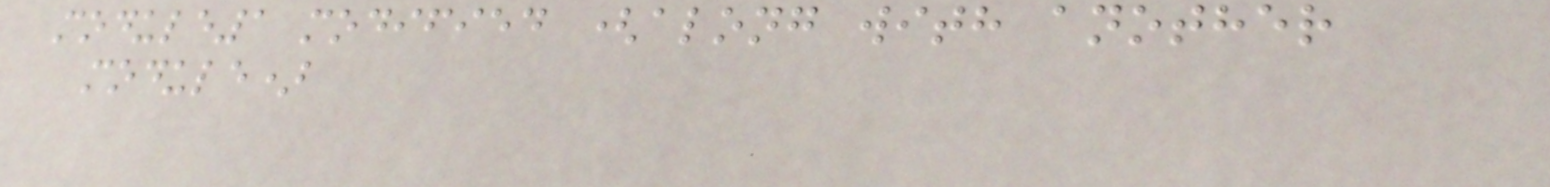module1 modified (along with another
module)
